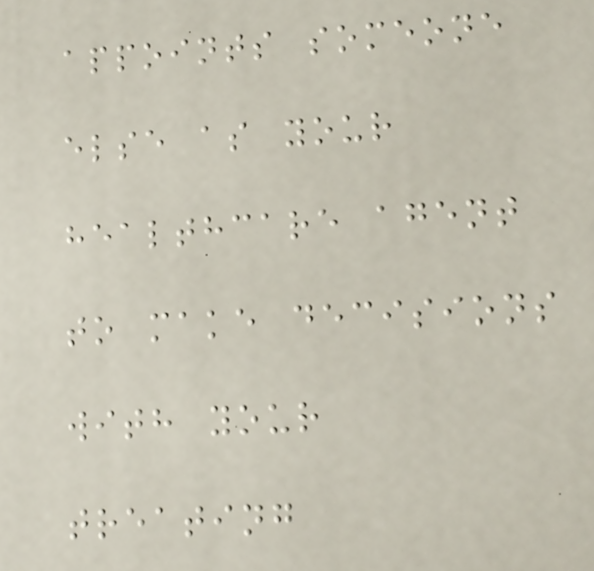appoints someone
else as your
healthcare agent
to make decisions
with your
treating
